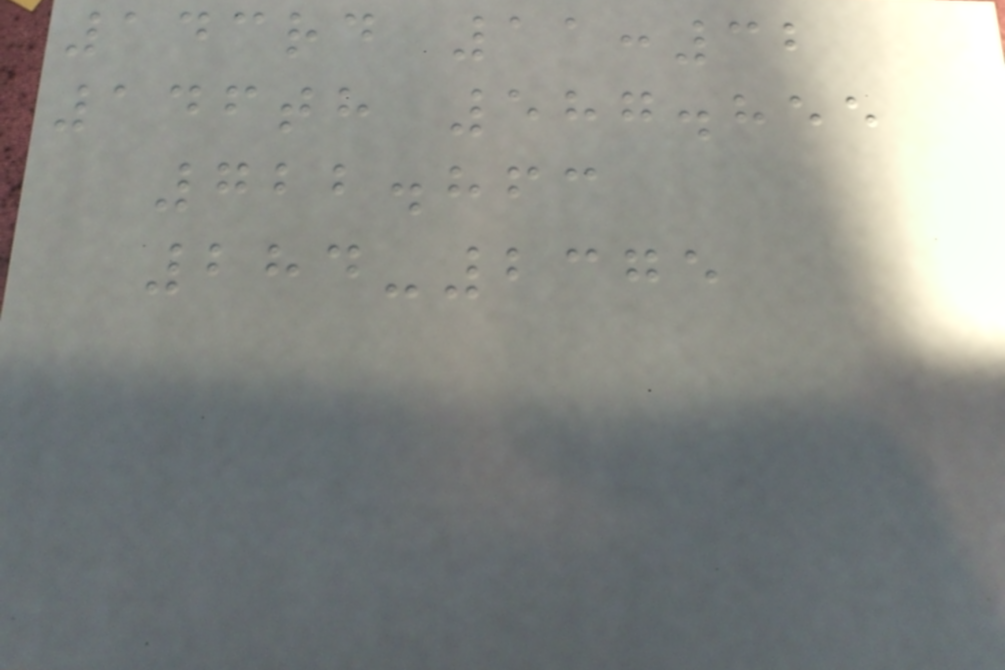143rd 11:32
146th 587.855
722.863
284-2375
